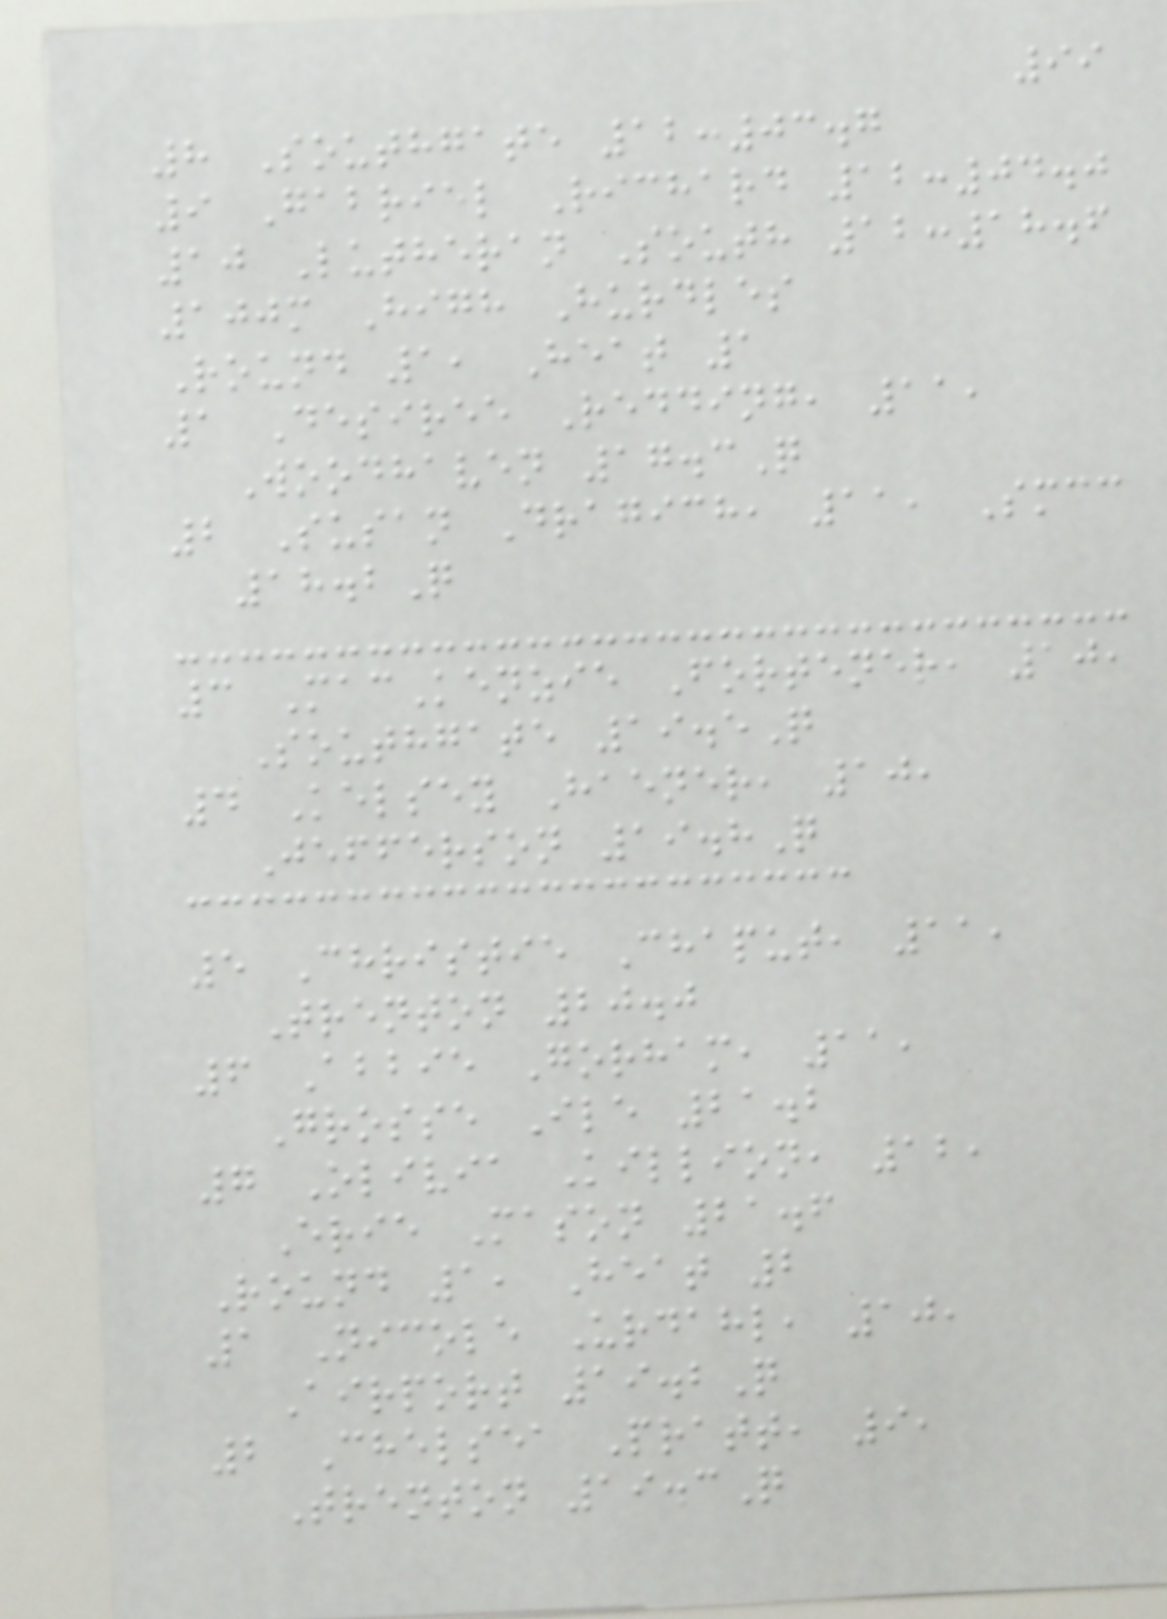99
8 Southgate 12:03.7
9 Gabriel Richard 12:04.0
10 Lutheran South 12:18.6
100m High Hurdles
Round 1, Heat 1
1 Desiree Redding, 11,
Woodhaven 17.3Q
2 Susan Dragich, 11, Smcc
18.2Q
3 MacKenzie Fortener, 10,
Southgate 19.5Q
4 Kelsey Haener, 10,
Jefferson 19.8Q
5 Christie Chaput, 11,
Trenton 20.0
6 Abbie Gorham, 11,
Grosse Ile 21.2
7 Olivia Killion, 12,
Erie Mason 21.6
Round 1, Heat 2
1 Nicole Urdahl, 10,
Airport 19.2Q
2 Chelsea Pratt, 9,
Trenton 19.3Q
